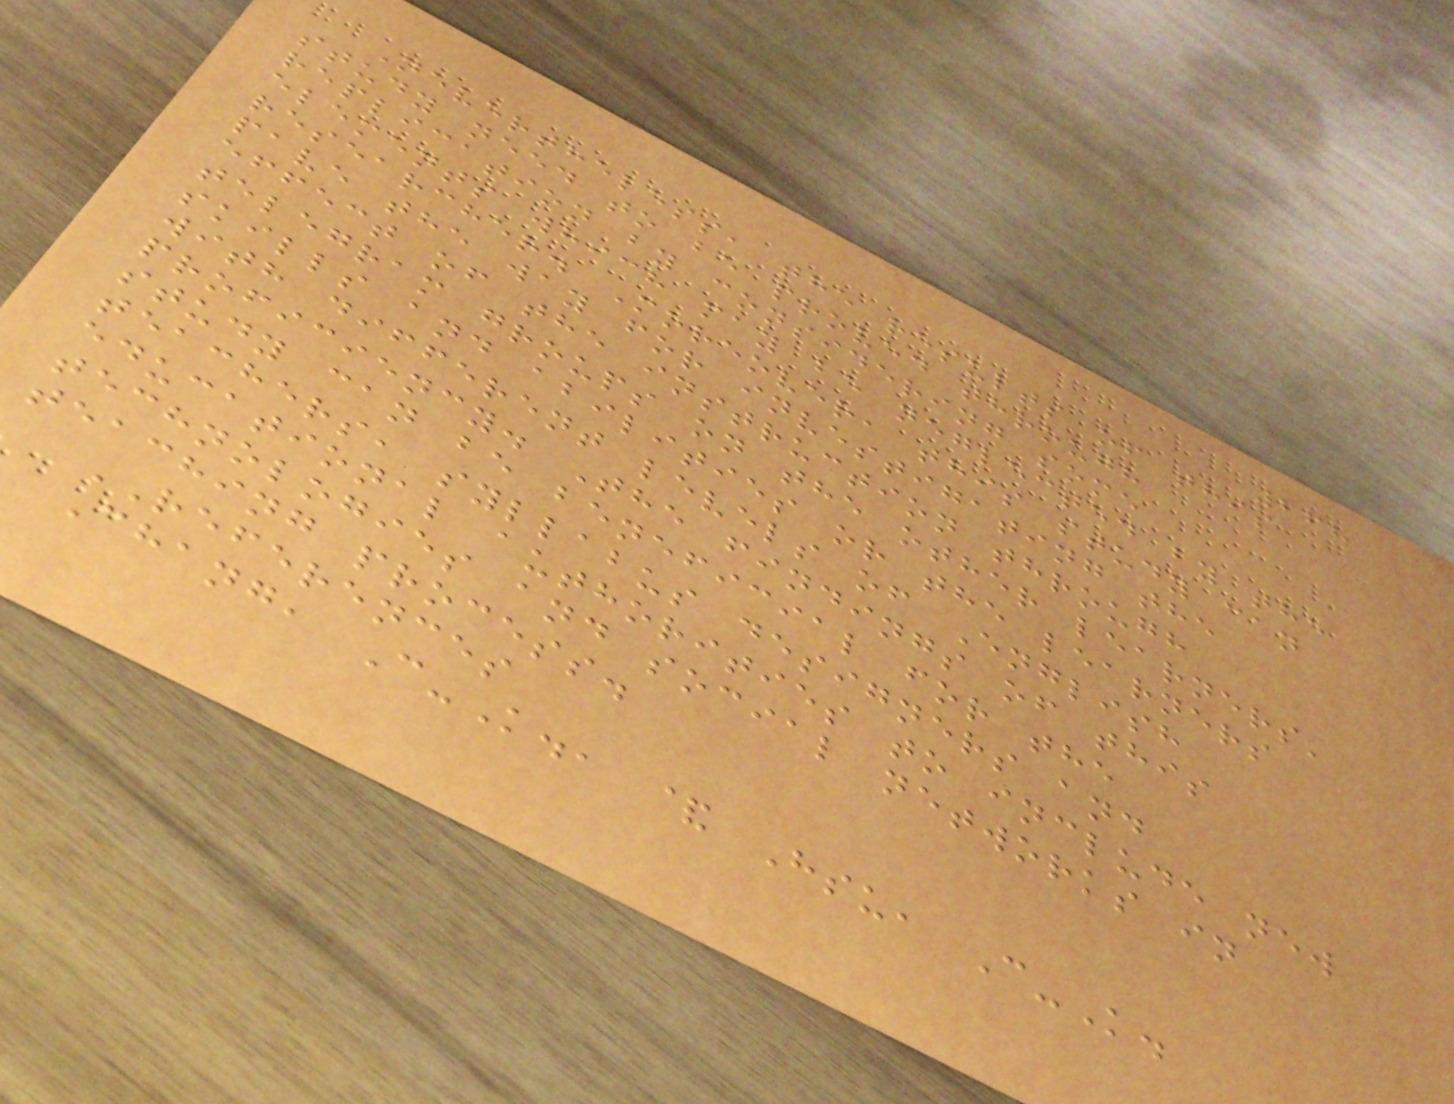268
Nevertheless, the results of this
study need to be proved through
replication by considering some
elements which may be neglected by the
researcher. Moreover, this study can
pave the way for investigating the
effect of the instruction through
telegram groups on the other learners'
skills and abilities or the learners
with different levels of English
proficiency. The findings of this
study can be beneficial for the
teachers, syllabus designers and
educational authorities to include new
technologies and social networks in
teaching process.
REFERENCES
Chang, C-K., & Hsu, C-K.
